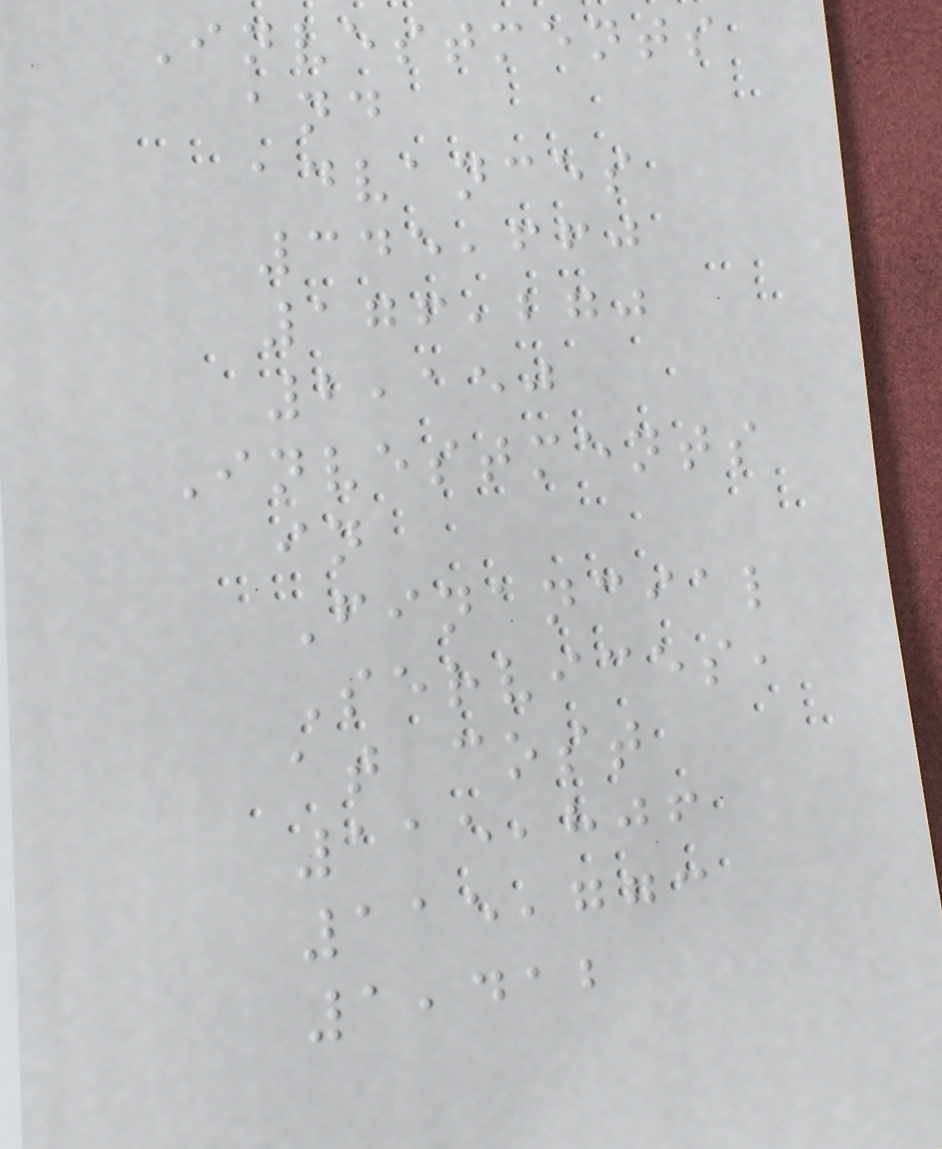Investments
and
advances
345,660
176,270
2,150
Investments
in
Financial
Services,
at cost
115,806
115,773
1,412
